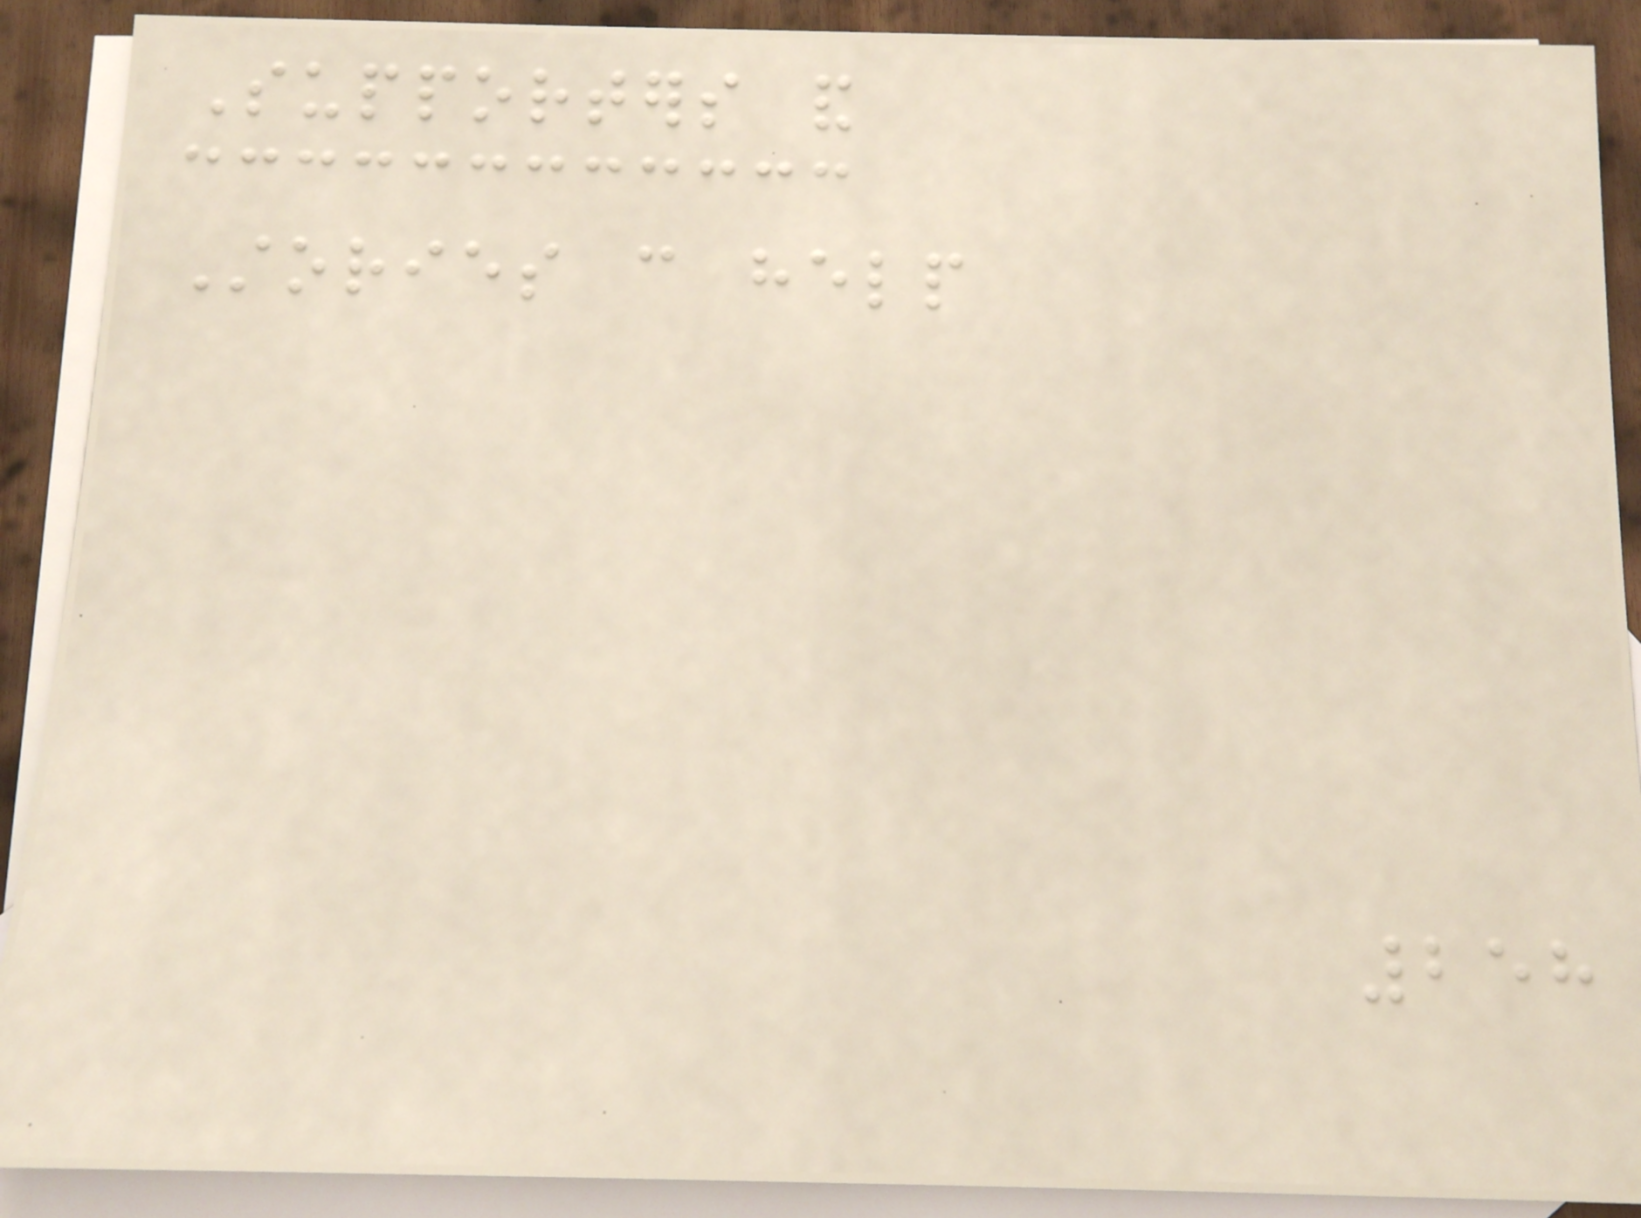Supporters and
Stories can help
258
